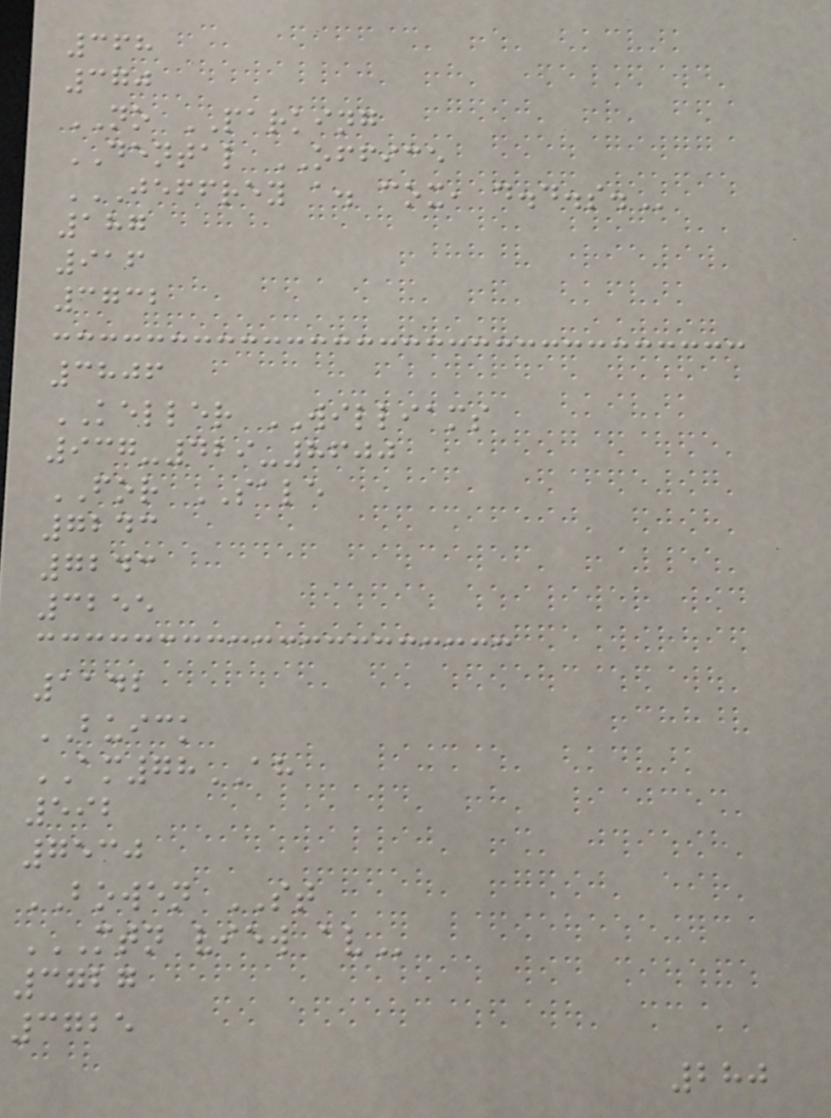368
370
NO PARKING
DENTAL OFFICE
JEFFREY A. COX, D.D.S.
187
916
3732
3806
KELLER WILLIAMS
937-429-8600
FOR SALE
7243
7243
3255
1142
BUICK
AM78AH
592
7530
BOWEN ST
MTN VIEW AV
3727
3725
280
